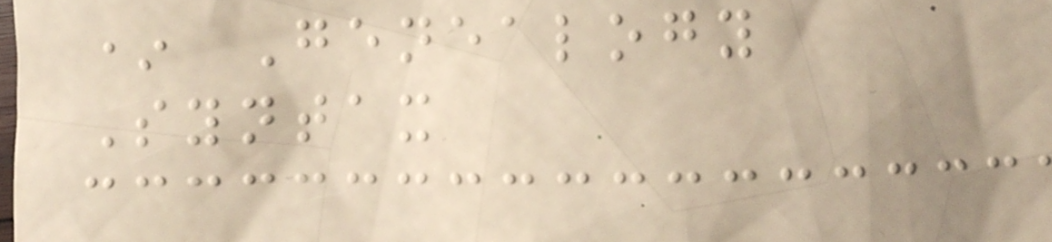* Genealogy
Syntax
